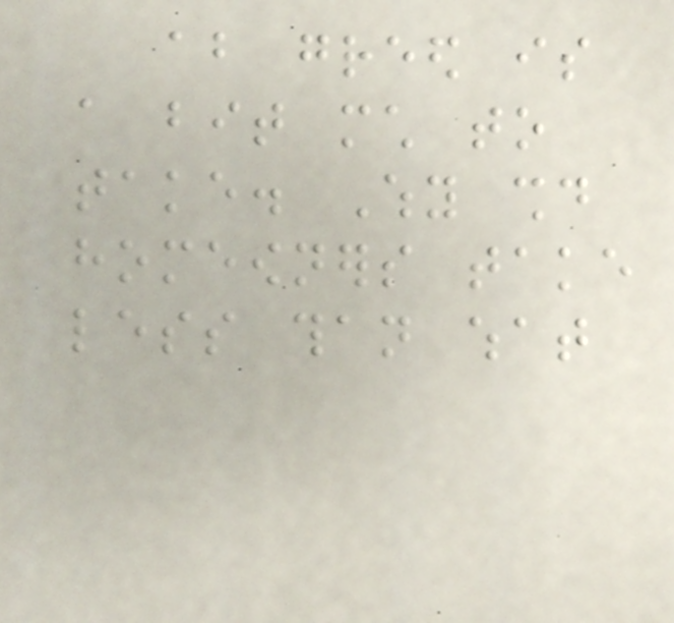about greed is
a bit much to
take. Why should
homeowners take
less than what
